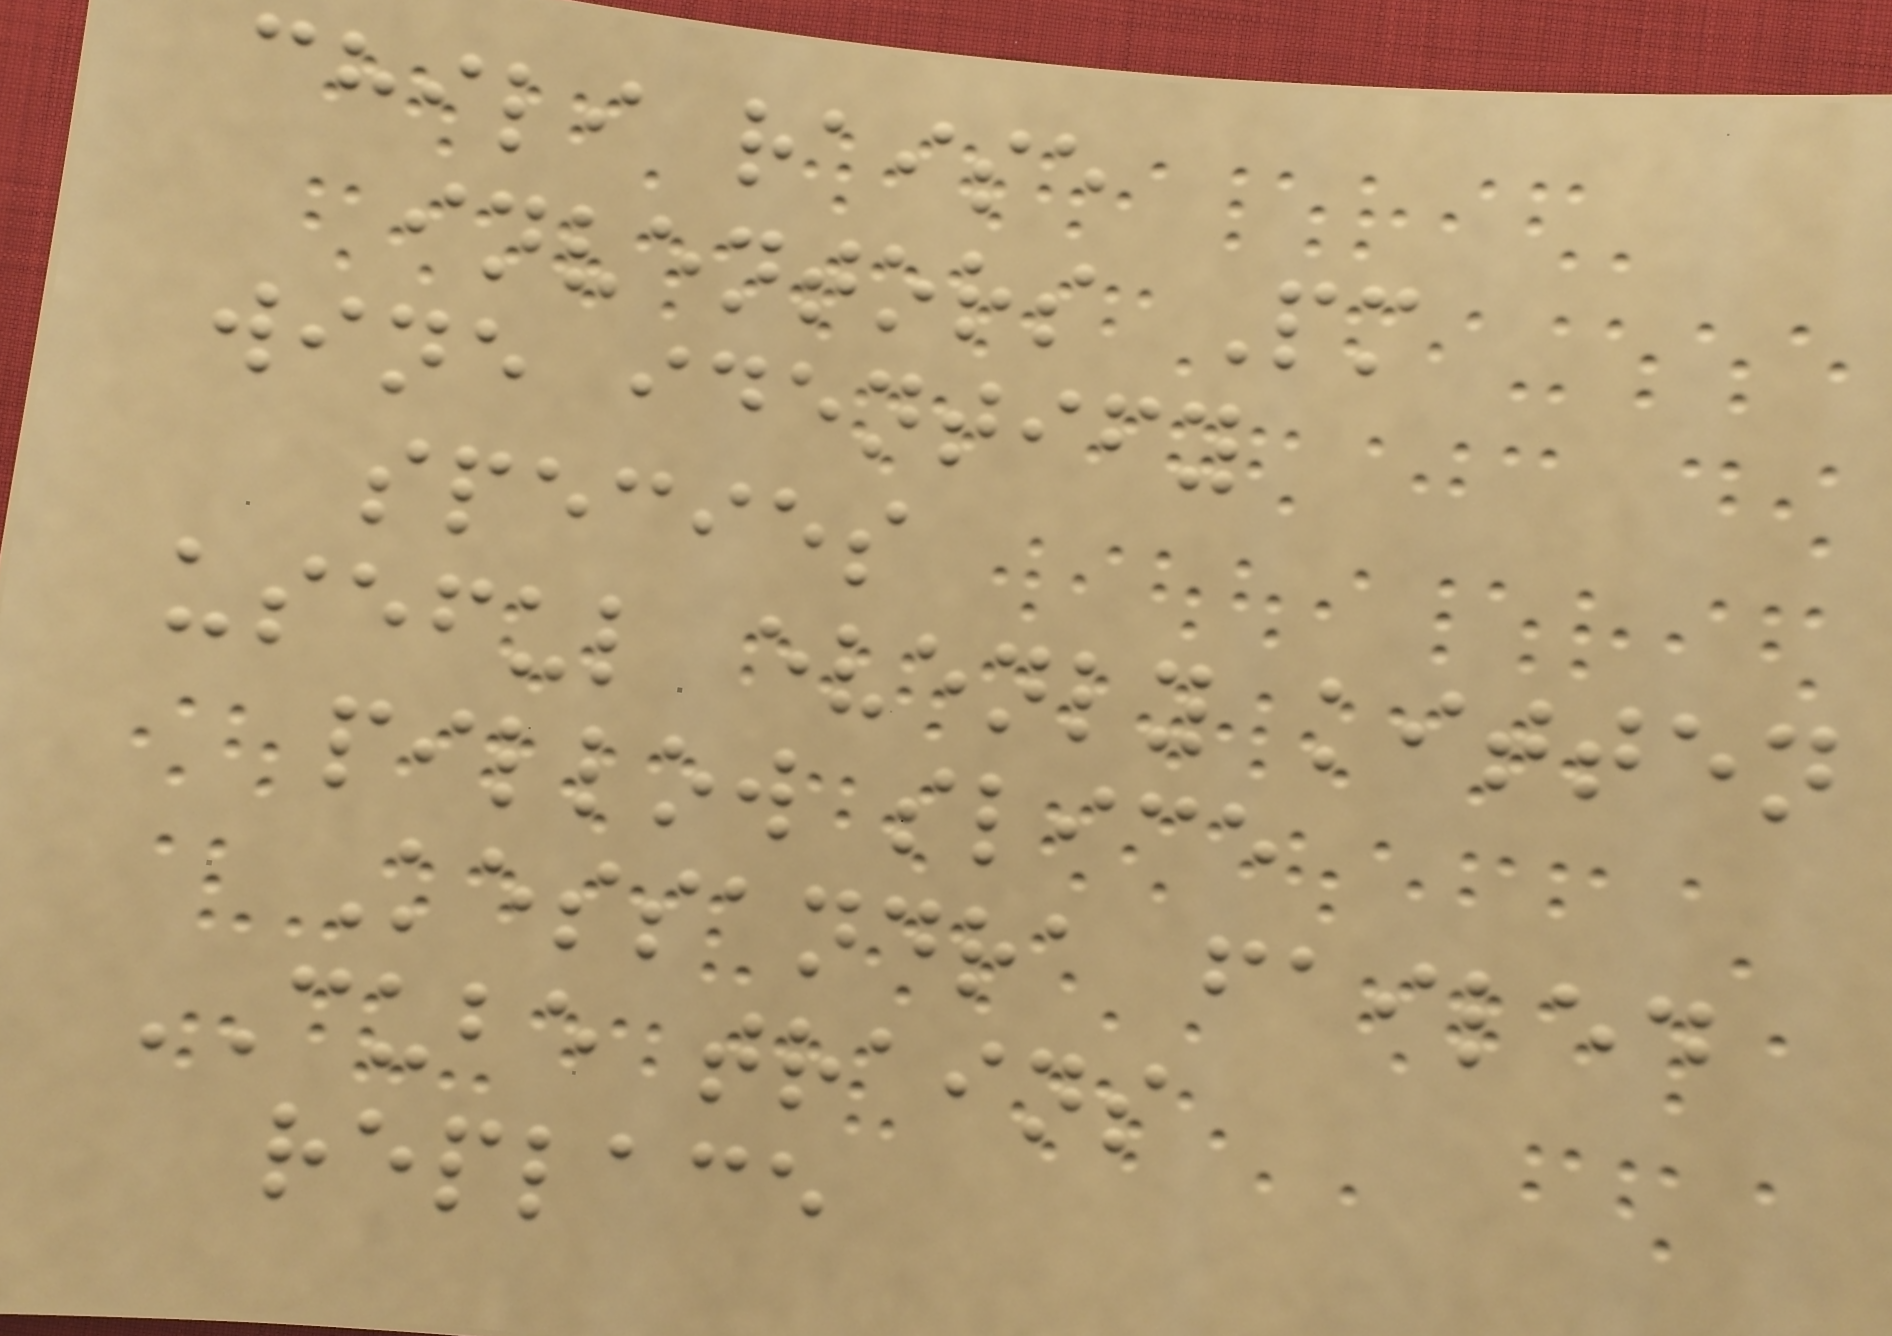chili raise
inventors Pm
wine identify
species
useful evenly kitten
pillow slice
Kessandra failed
CUBE trains
replace
